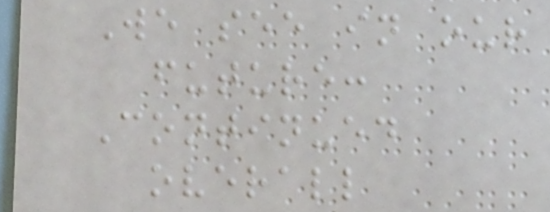We see in our
future:
Continued
overall
